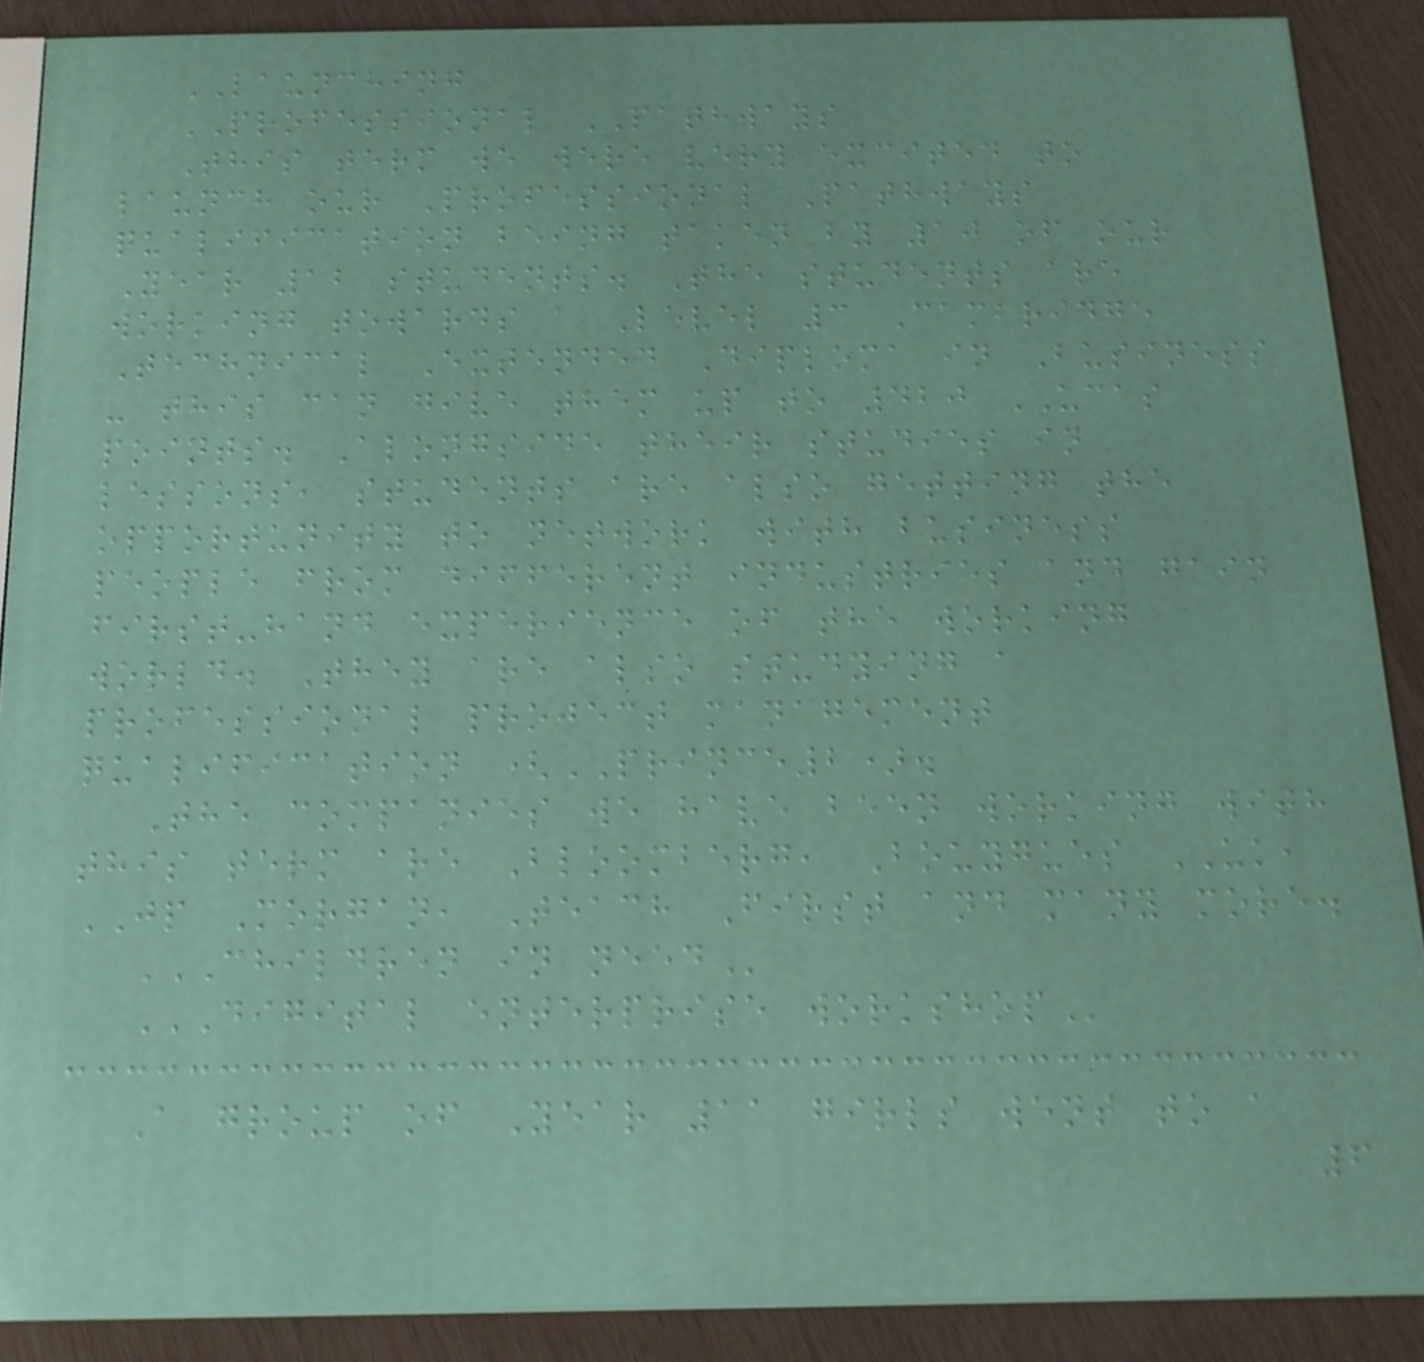LAUNCHING
PROFESSIONAL PATHWAYS
This term we were very excited to
launch our Professional Pathways
qualification being taken by 10 of our
Year 12 students. The students are
working towards a Level 3 Cambridge
Technical Extended Diploma in Business
- this can give them up to 420 UCAS
points. Alongside their studies in
lessons, students are also getting the
opportunity to network with business
people from different industries and gain
first-hand experience of the working
world. They are also studying a
professional project management
qualification (PRINCE2).
The companies we have been working with
this term are Bloomberg, Bouygues UK,
JP Morgan, Teach First and many more.
CHILDREN IN NEED
DIGITAL ENTERPRISE WORKSHOP
A group of Year 11 girls went to a
6
